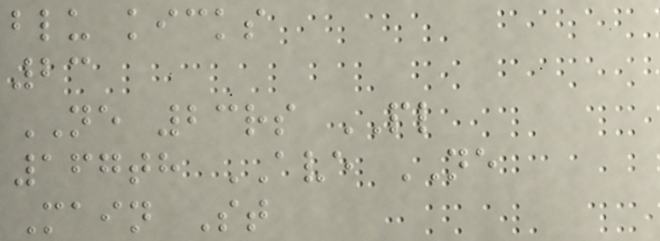blu kicks
23
NE 23rs PL
167th AVE NE
Main St
